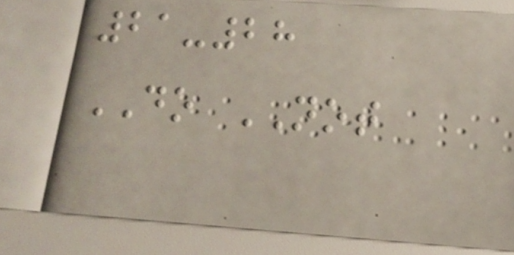21-28
DO NOT
